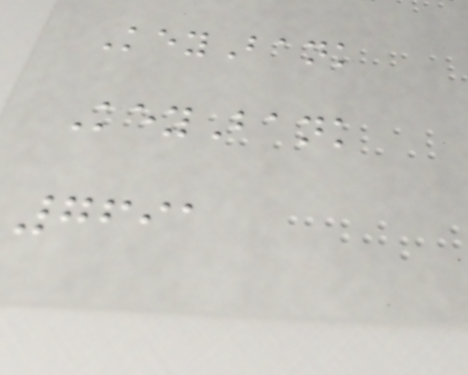KeyBank
KeyBank
7691
